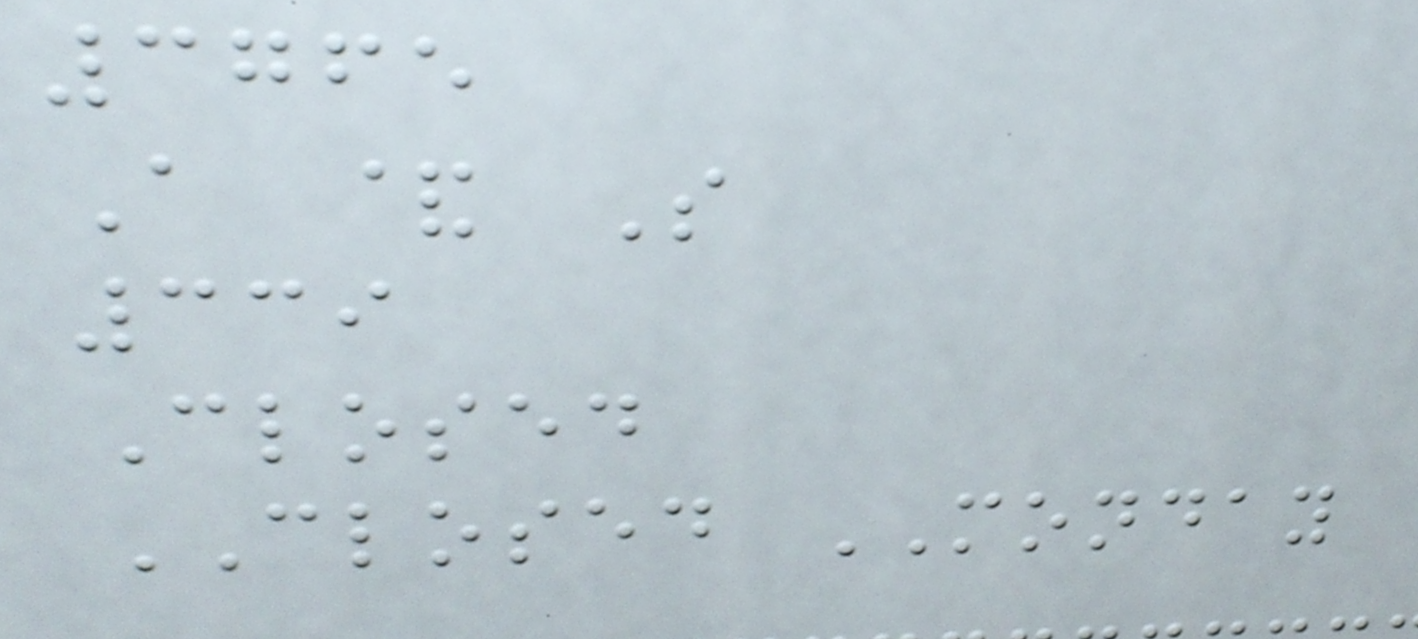3765
A & S
339
Closed
CLOSED MONDAY
